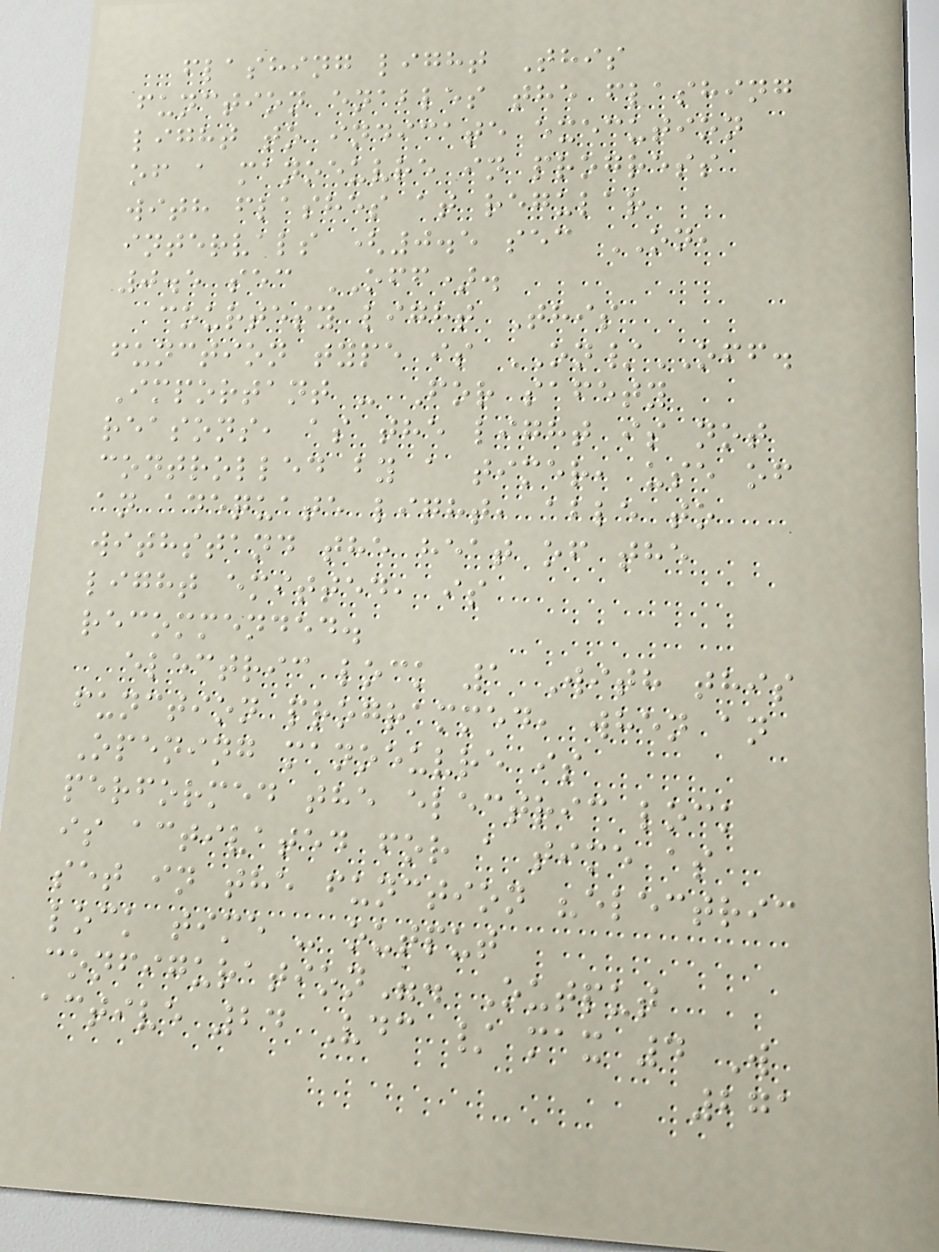flashing light This
function enables the flashing
light to indicate execution
of a manoeuvre in progress
with flashes at regular
intervals (0.5 sec ON,
0.5 sec OFF).
courtesy light This
function type is ON/OFF.
Important - For safety
reasons, as the light is not
controlled by a timer, use of
an adequate light, able to
withstand the heat of the
light emitted, is
recommended.
electric lock 1 With this
function programmed, when an
Opening manoeuvre is
performed the electric lock
is activated for a time as
set in the function "electric
lock time - output
configuration". Output
active 24 Vdc / max 4 W
271
